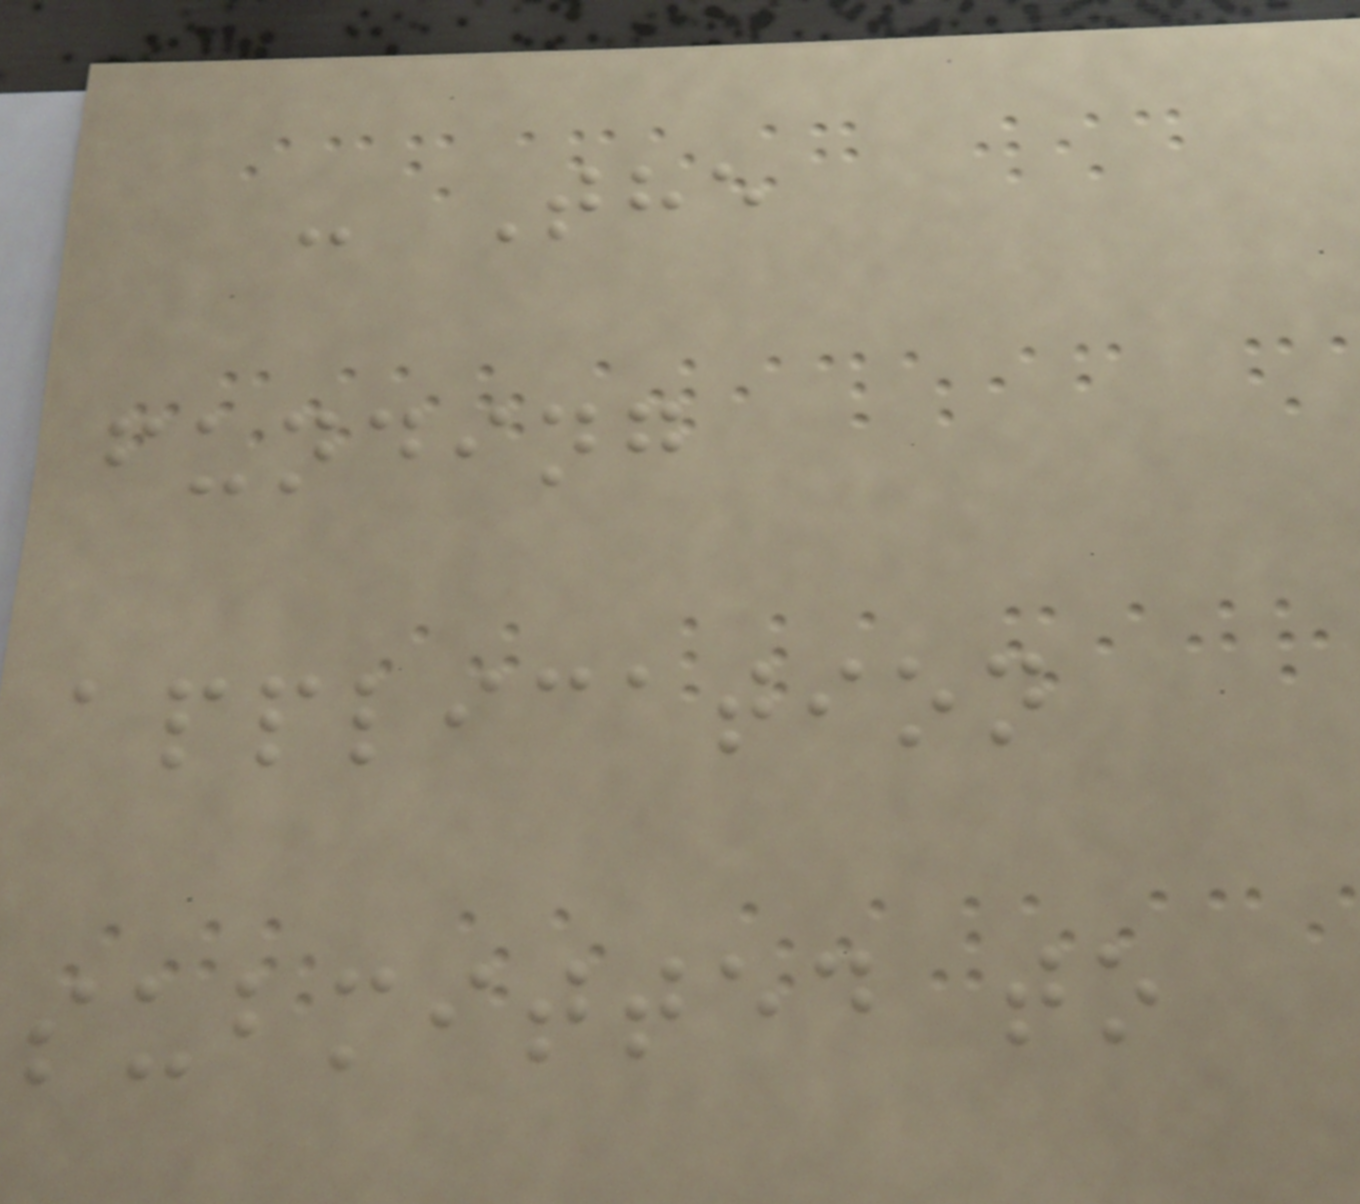- The
funding
application
submitted to
